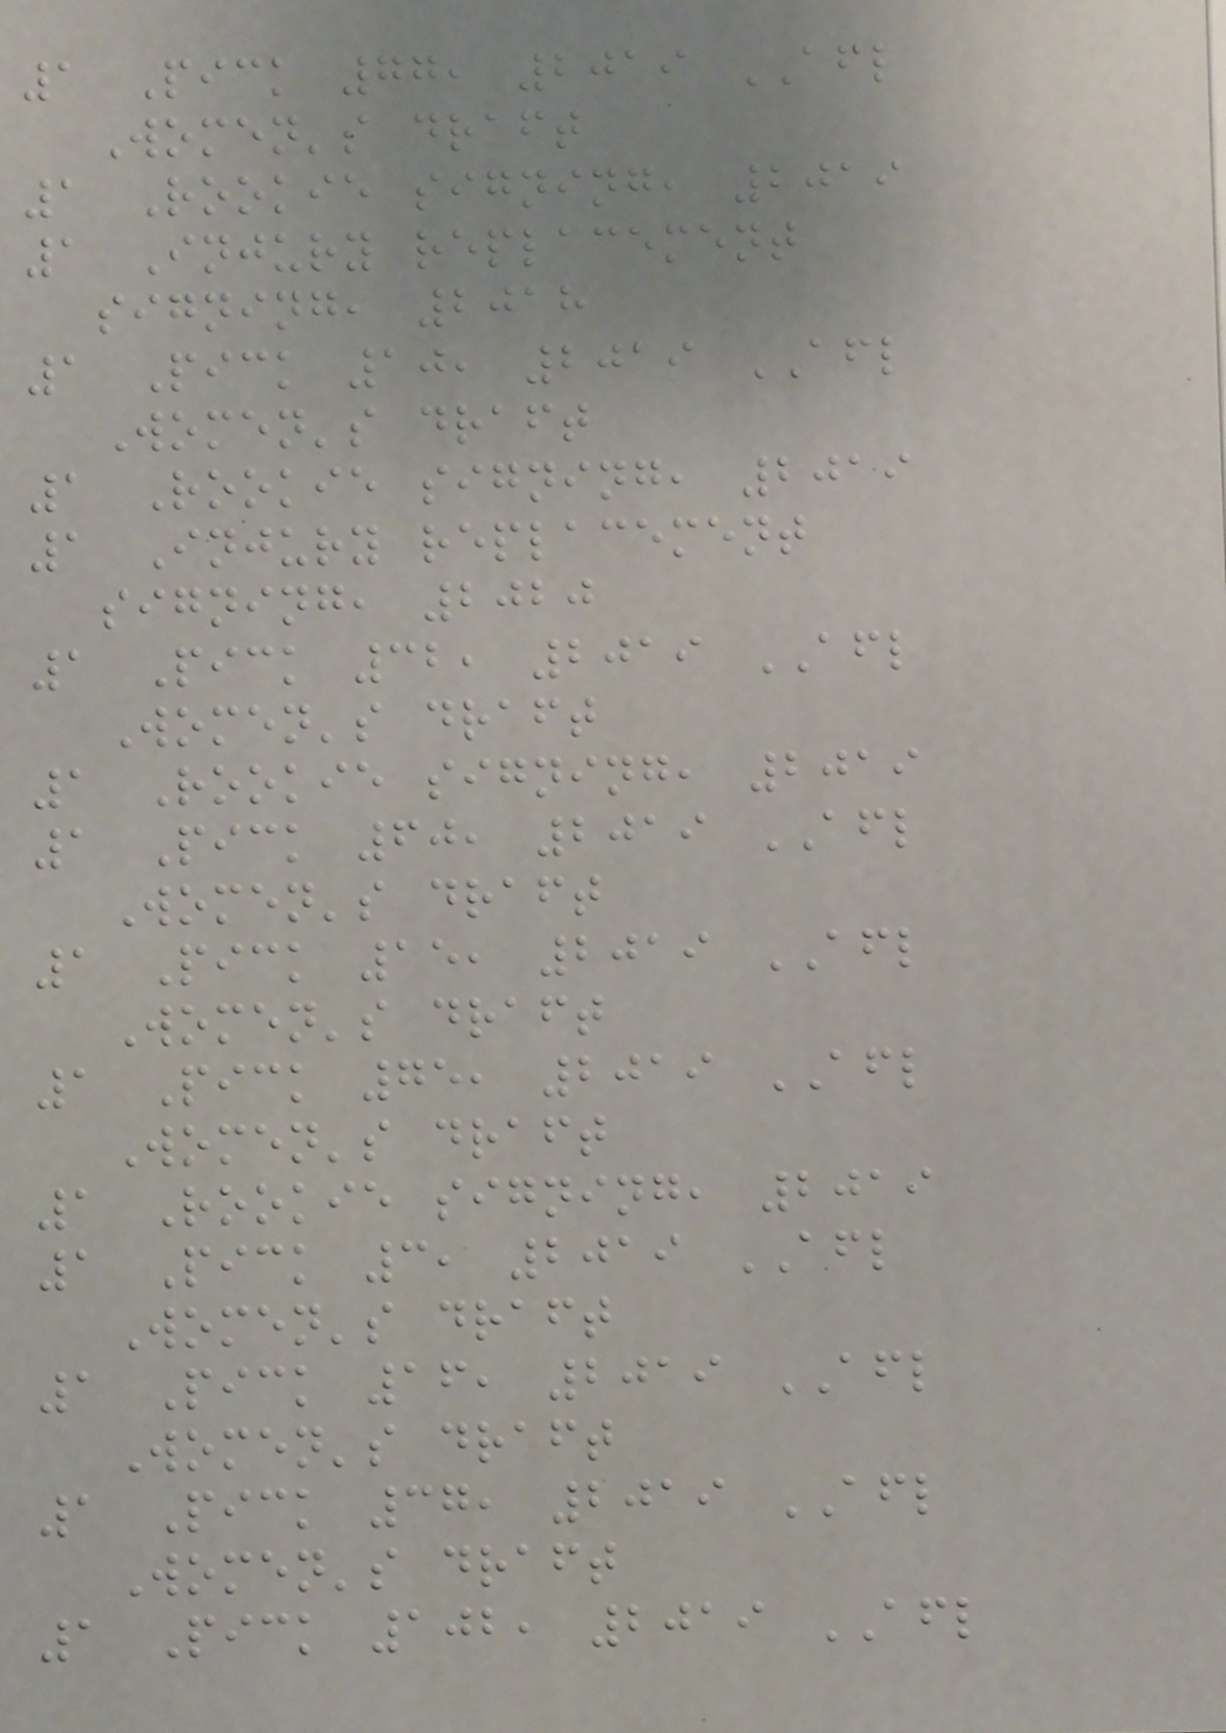1 Pick 77, 2019 AFL
Women's draft
1 Rookie signing, 2019
1 Injury replacement
signing, 2018
1 Pick 10, 2019 AFL
Women's draft
1 Rookie signing, 2019
1 Injury replacement
signing, 2020
1 Pick 32, 2019 AFL
Women's draft
1 Rookie signing, 2019
1 Pick 60, 2019 AFL
Women's draft
1 Pick 15, 2019 AFL
Women's draft
1 Pick 75, 2019 AFL
Women's draft
1 Rookie signing, 2019
1 Pick 3, 2019 AFL
Women's draft
1 Pick 16, 2019 AFL
Women's draft
1 Pick 37, 2019 AFL
Women's draft
1 Pick 102, 2019 AFL
